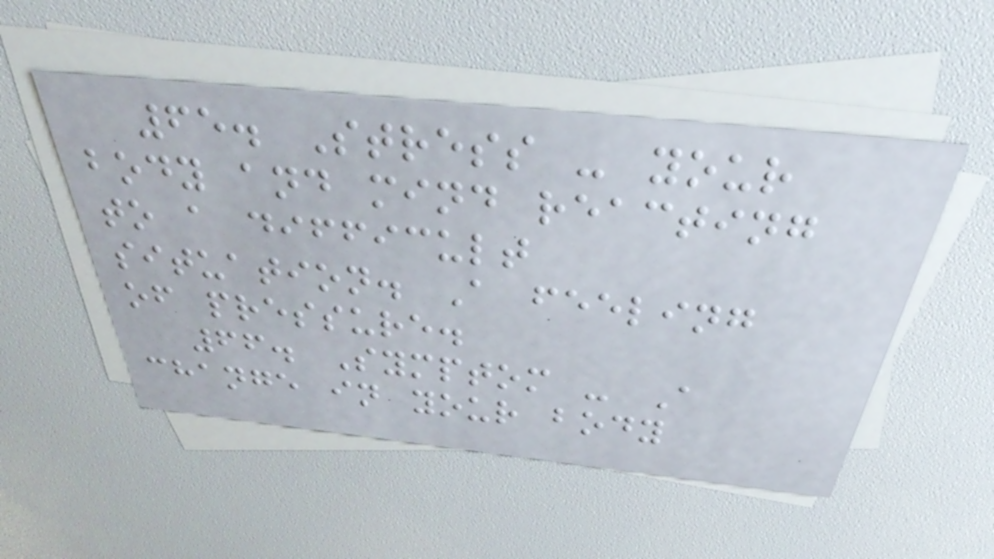65. Stress - your
body and mind reacting
to a difficult
situation. A feeling
of pressure.
66. Symptom - A
change in your body
